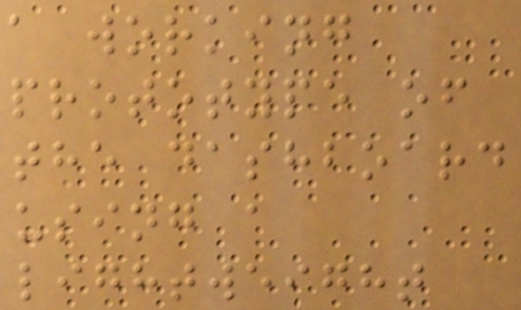a working
prototype of
the dashboard
using a
lightweight
